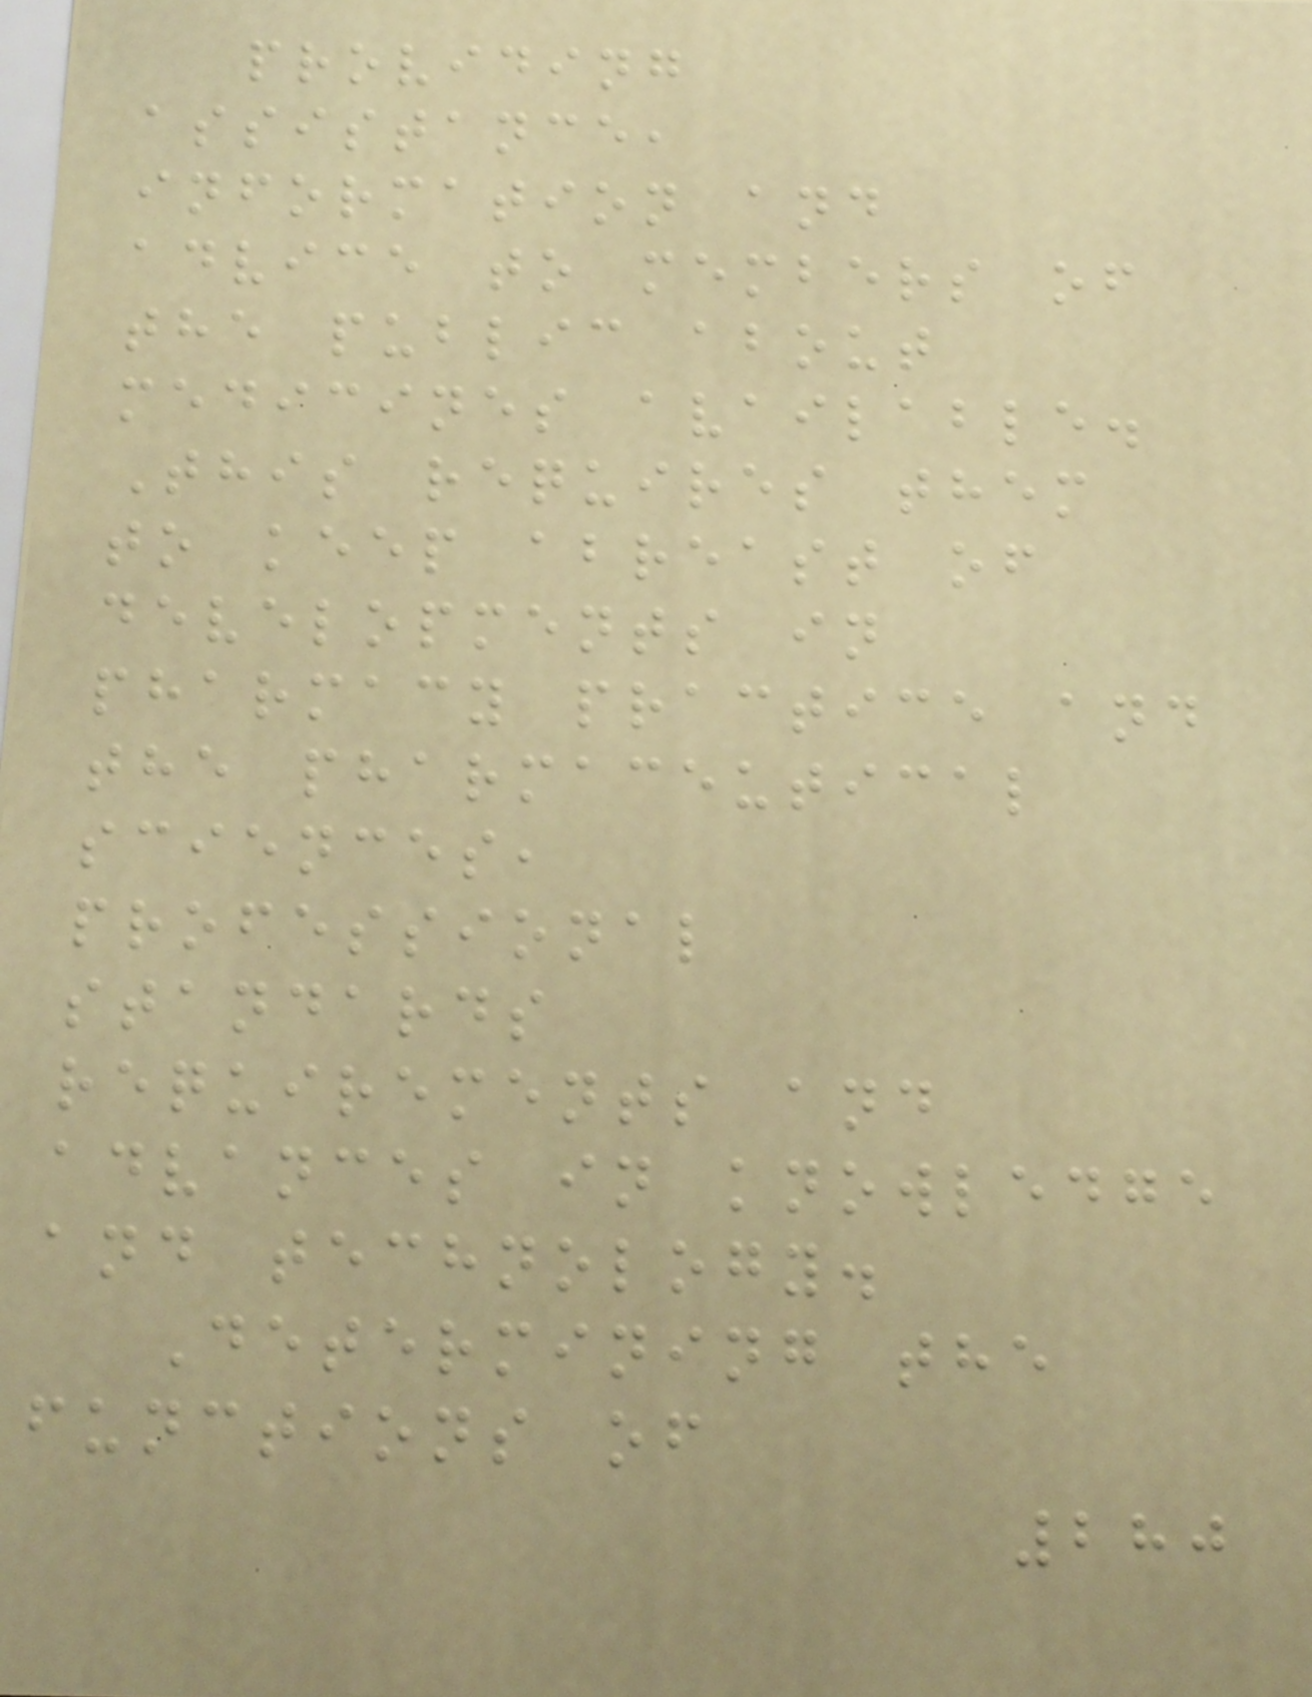providing
assistance,
information and
advice to members of
the public about
medicines available.
This requires them
to keep abreast of
developments in
pharmacy practice and
the pharmaceutical
sciences,
professional
standards
requirements and
advances in knowledge
and technology.
Determining the
functions of
280
